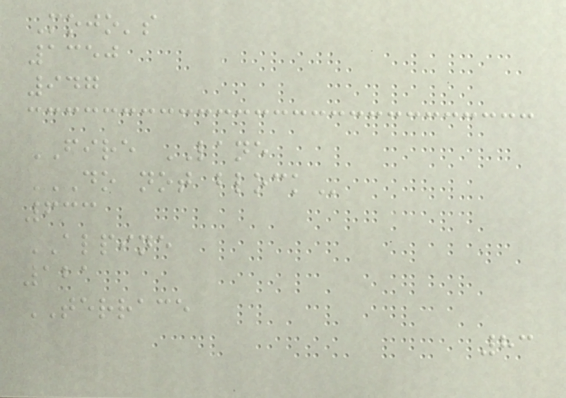Mojo's
1350
947
FIRE LANE
DO NOT BLOCK
633
ALPINE
121
TERRACE
83
